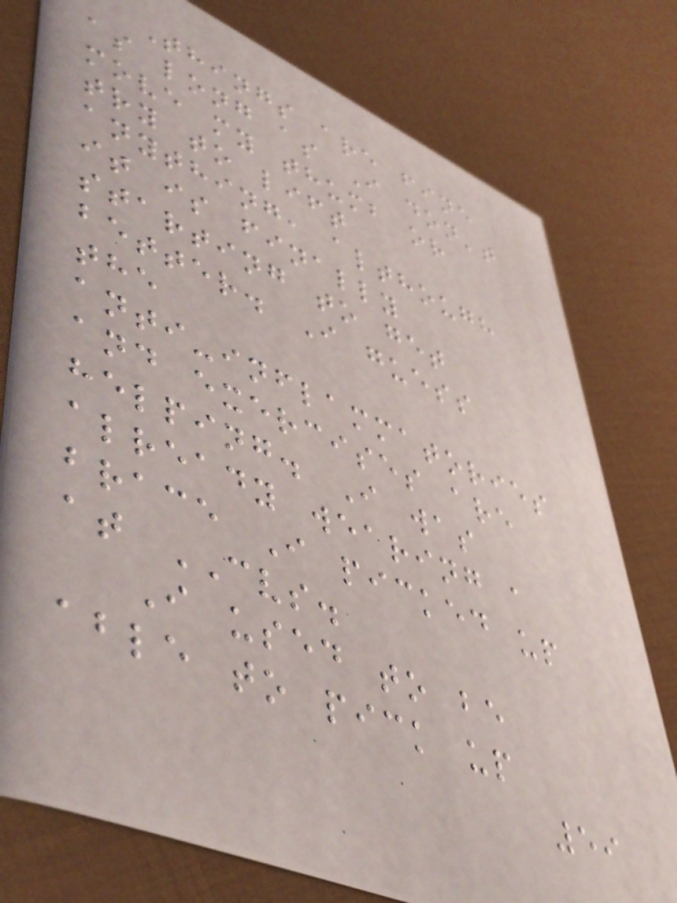Things are fine
as long as I don't
move my thumb or
try to lift
anything, although
it is finally
starting to get
better. I guess
the
anti-inflammatories
and exercises are
helping. I was
already wearing a
brace I picked up
at CVS.
I used to be
able to pick up
59
